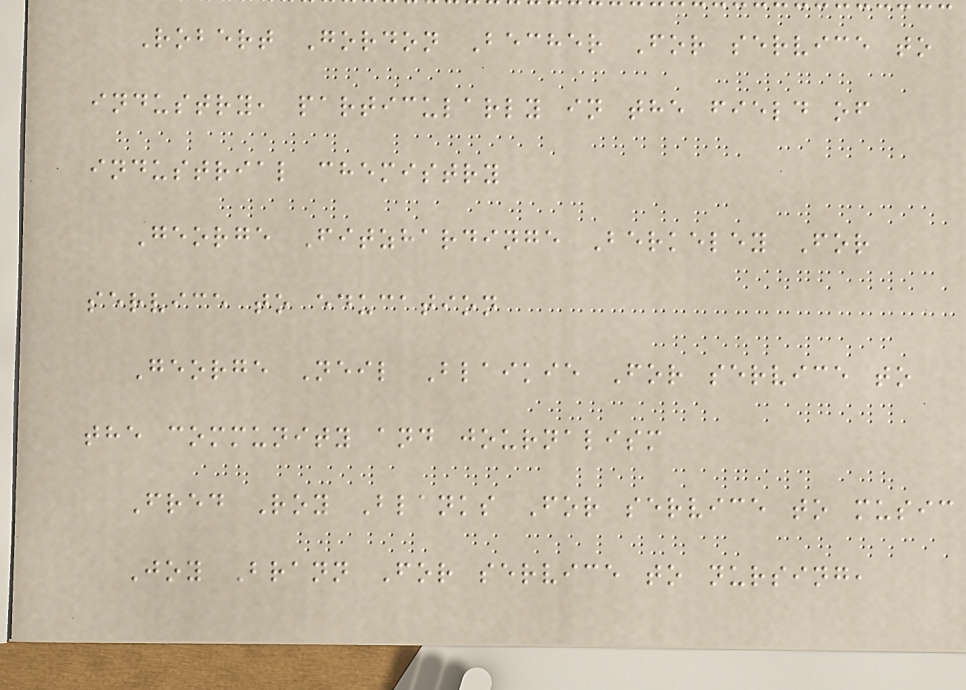Robert Gordon Becher For service to
industry, particularly in the field of
industrial chemistry
George Fitzhardinge Berkeley For
service to education
George Neil Blaikie For service to
the community and journalism
Fred Roy Blanks For service to music
Joy Brann For service to nursing,
